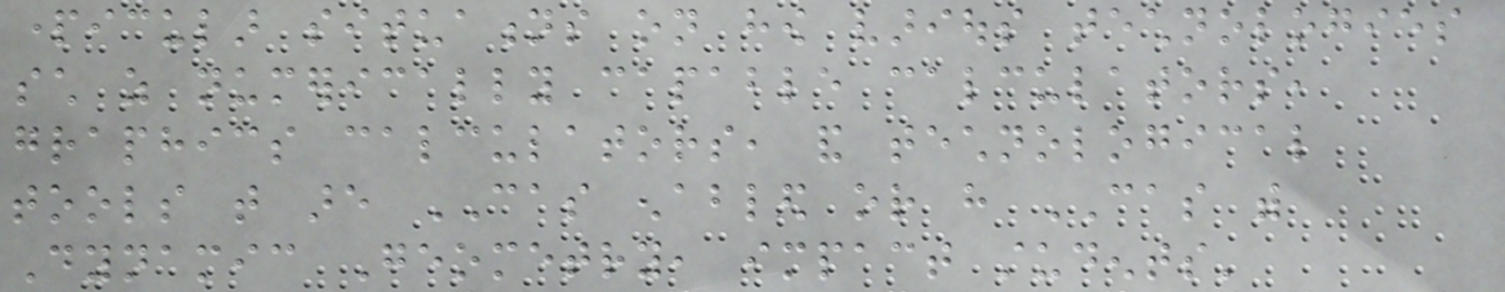particular situations on how various technologies
such as numerically capable calculators,
graphics calculators, and technological
tools that are CAS enabled or have CAS with
Dynamic Geometry, impact students'
